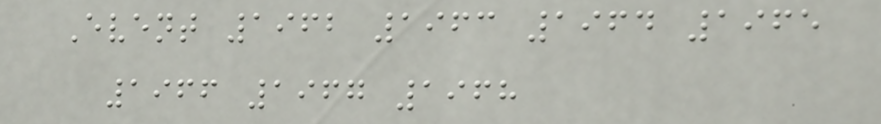Event 1962 1963 1964 1965
1966 1967 1968
